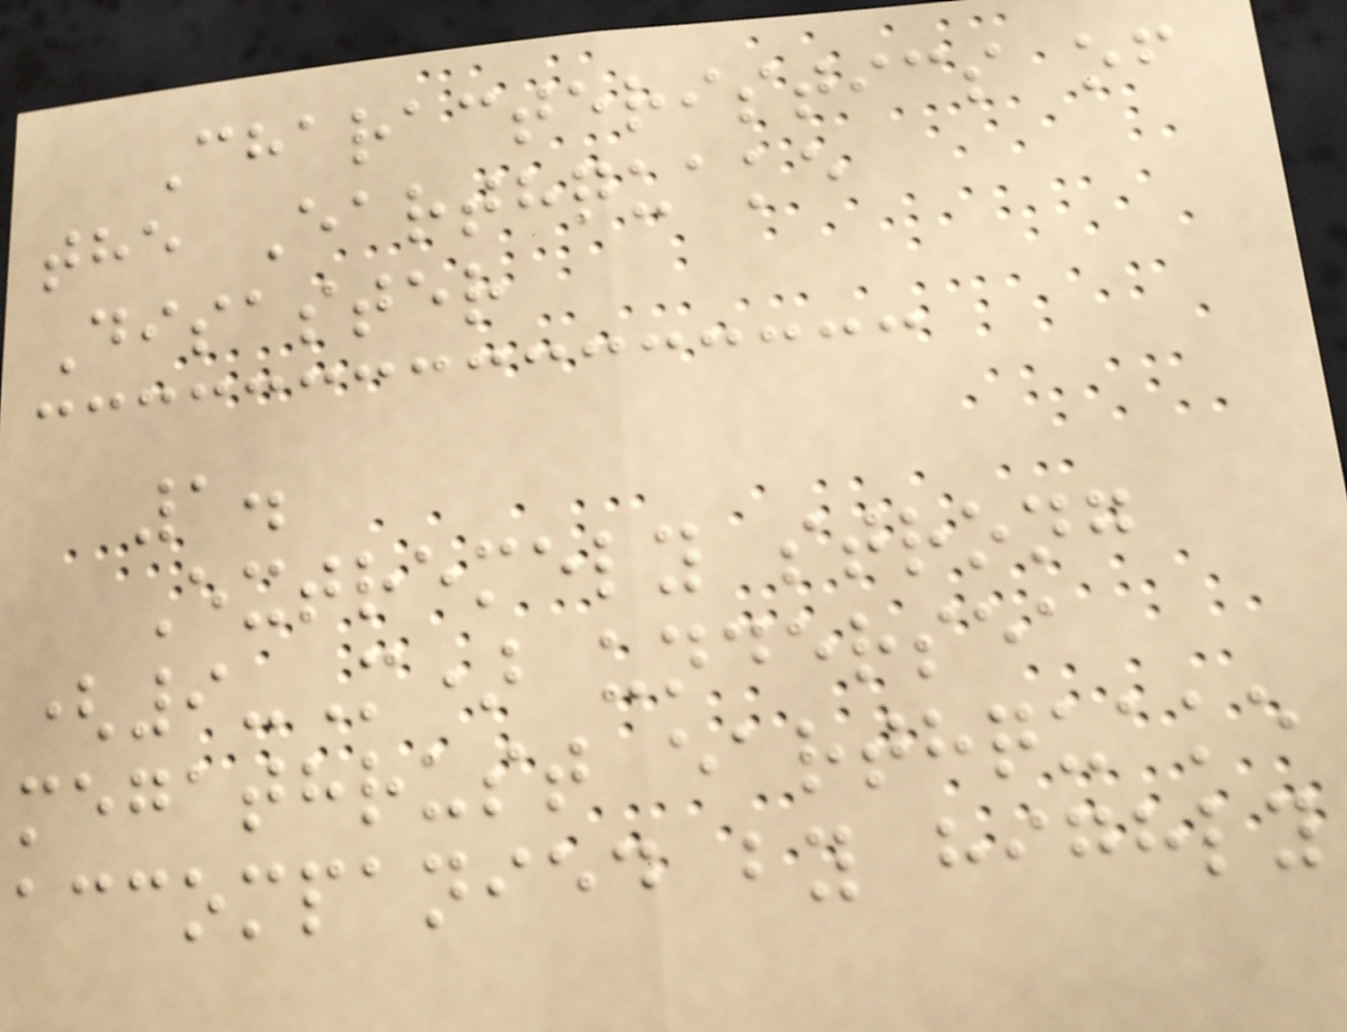Characteristics of
the Earthquake
Disaster
1.
Extremely strong
(9-M) undersea
megathrust earthquake
accompanied by highly
